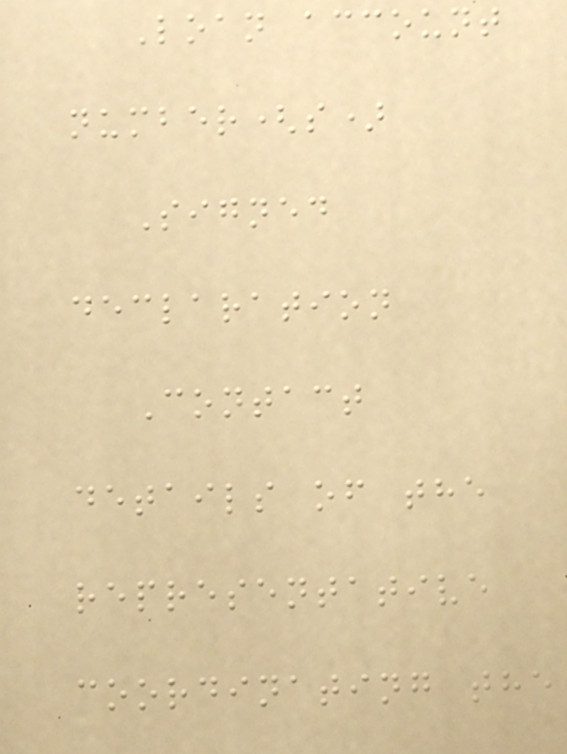Loan account
number(s)
Signed
declaration
Contact
details of the
representative
coordinating the
